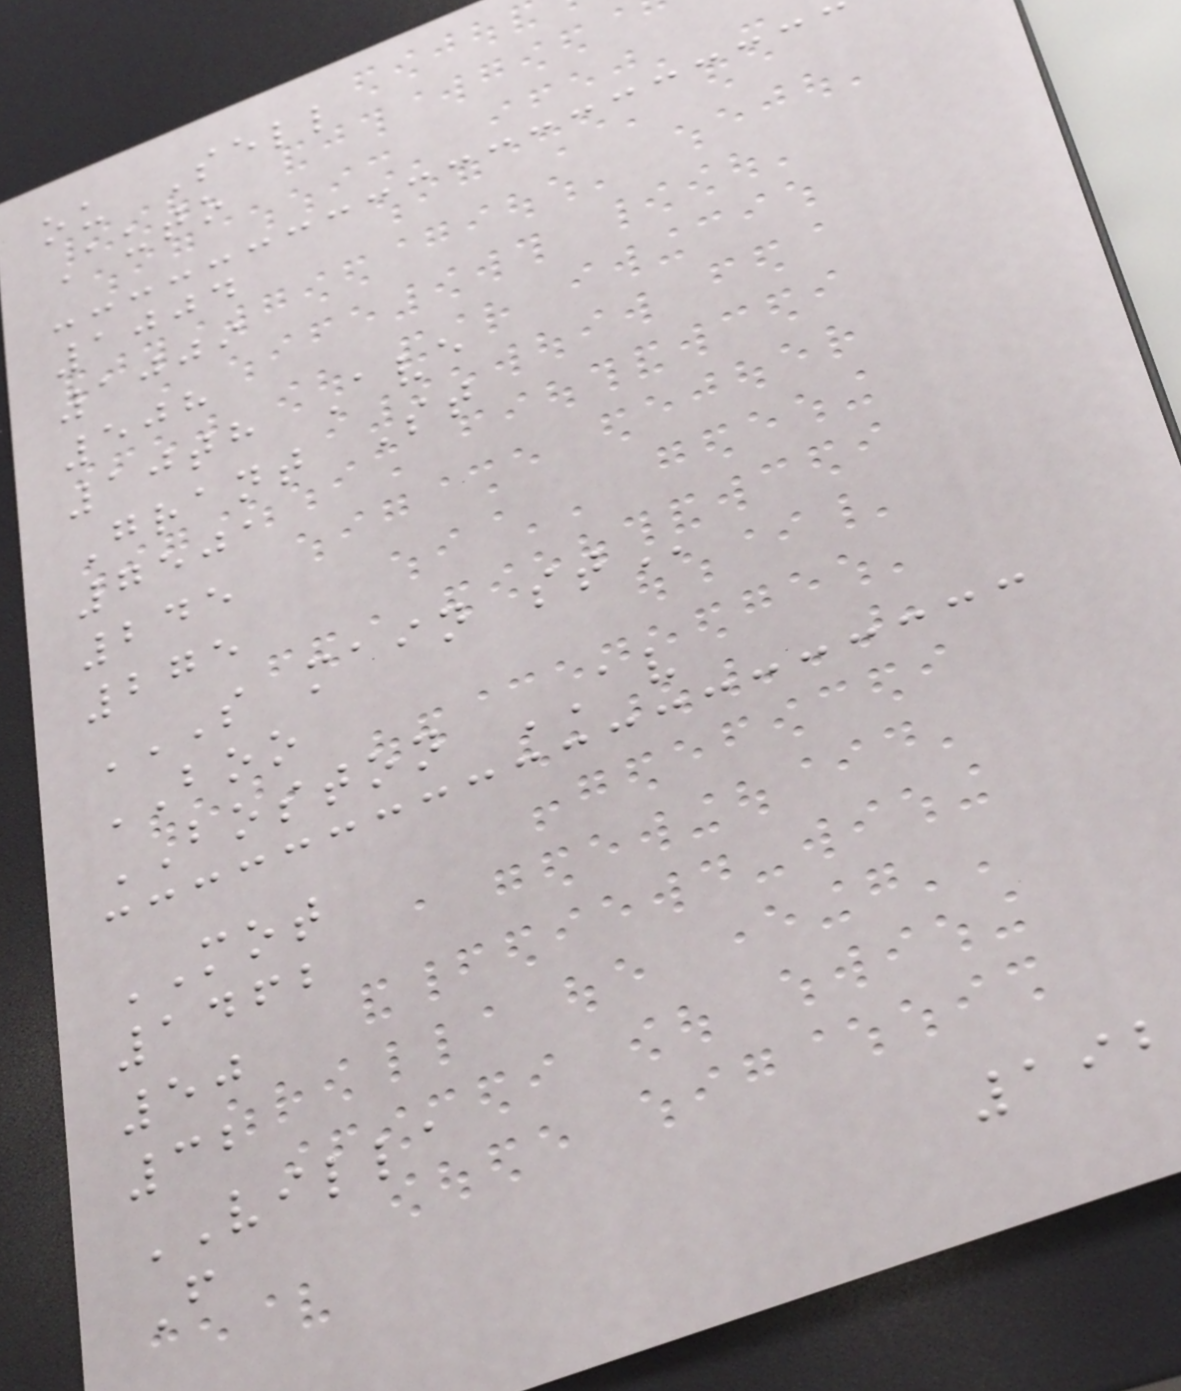ou Sell
Auto
1004
1009
508
10th Ave
Grant St
7501
245
275
S MAIN ST
BOO
BOSTON AV
MOT
1462
50
32
VILLA
F
192
